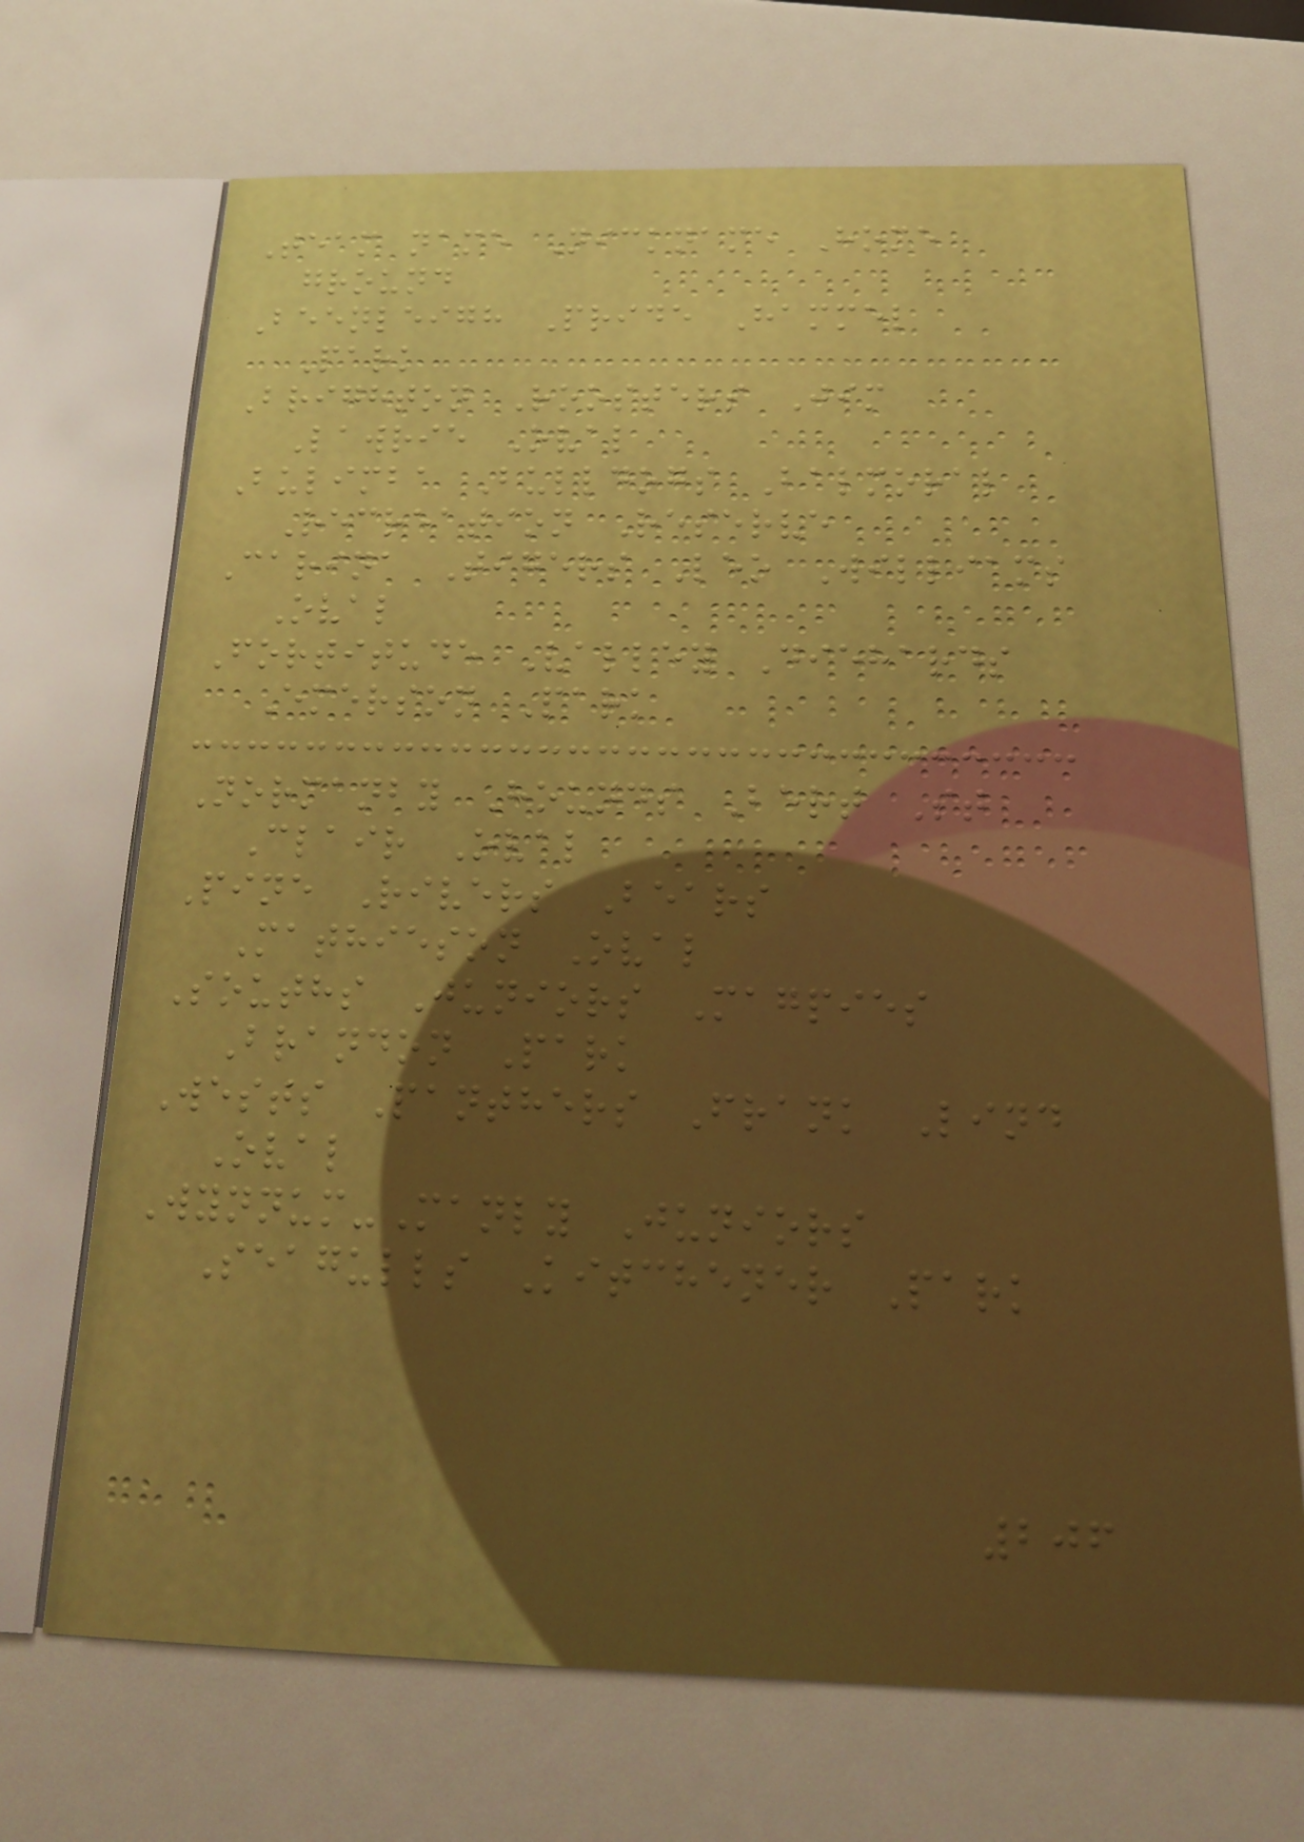Team name Nickname Home
ground
Beenleigh Pride Hammel
Park
Brighton Roosters Jim
Lawrie Oval
Bulimba Bulldogs Balmoral
Recreation Reserve
Carina Tigers Leo Williams
Oval
Fortitude Valley Diehards
Emerson Park
Normanby Hounds Bert St
Clair Oval
Pine Rivers Bears
Mathieson Oval
Souths Juniors Magpies
Brandon Park
Wests Panthers Frank Lind
Oval
Wynnum-Manly Juniors
Seagulls Kitchener Park
206
